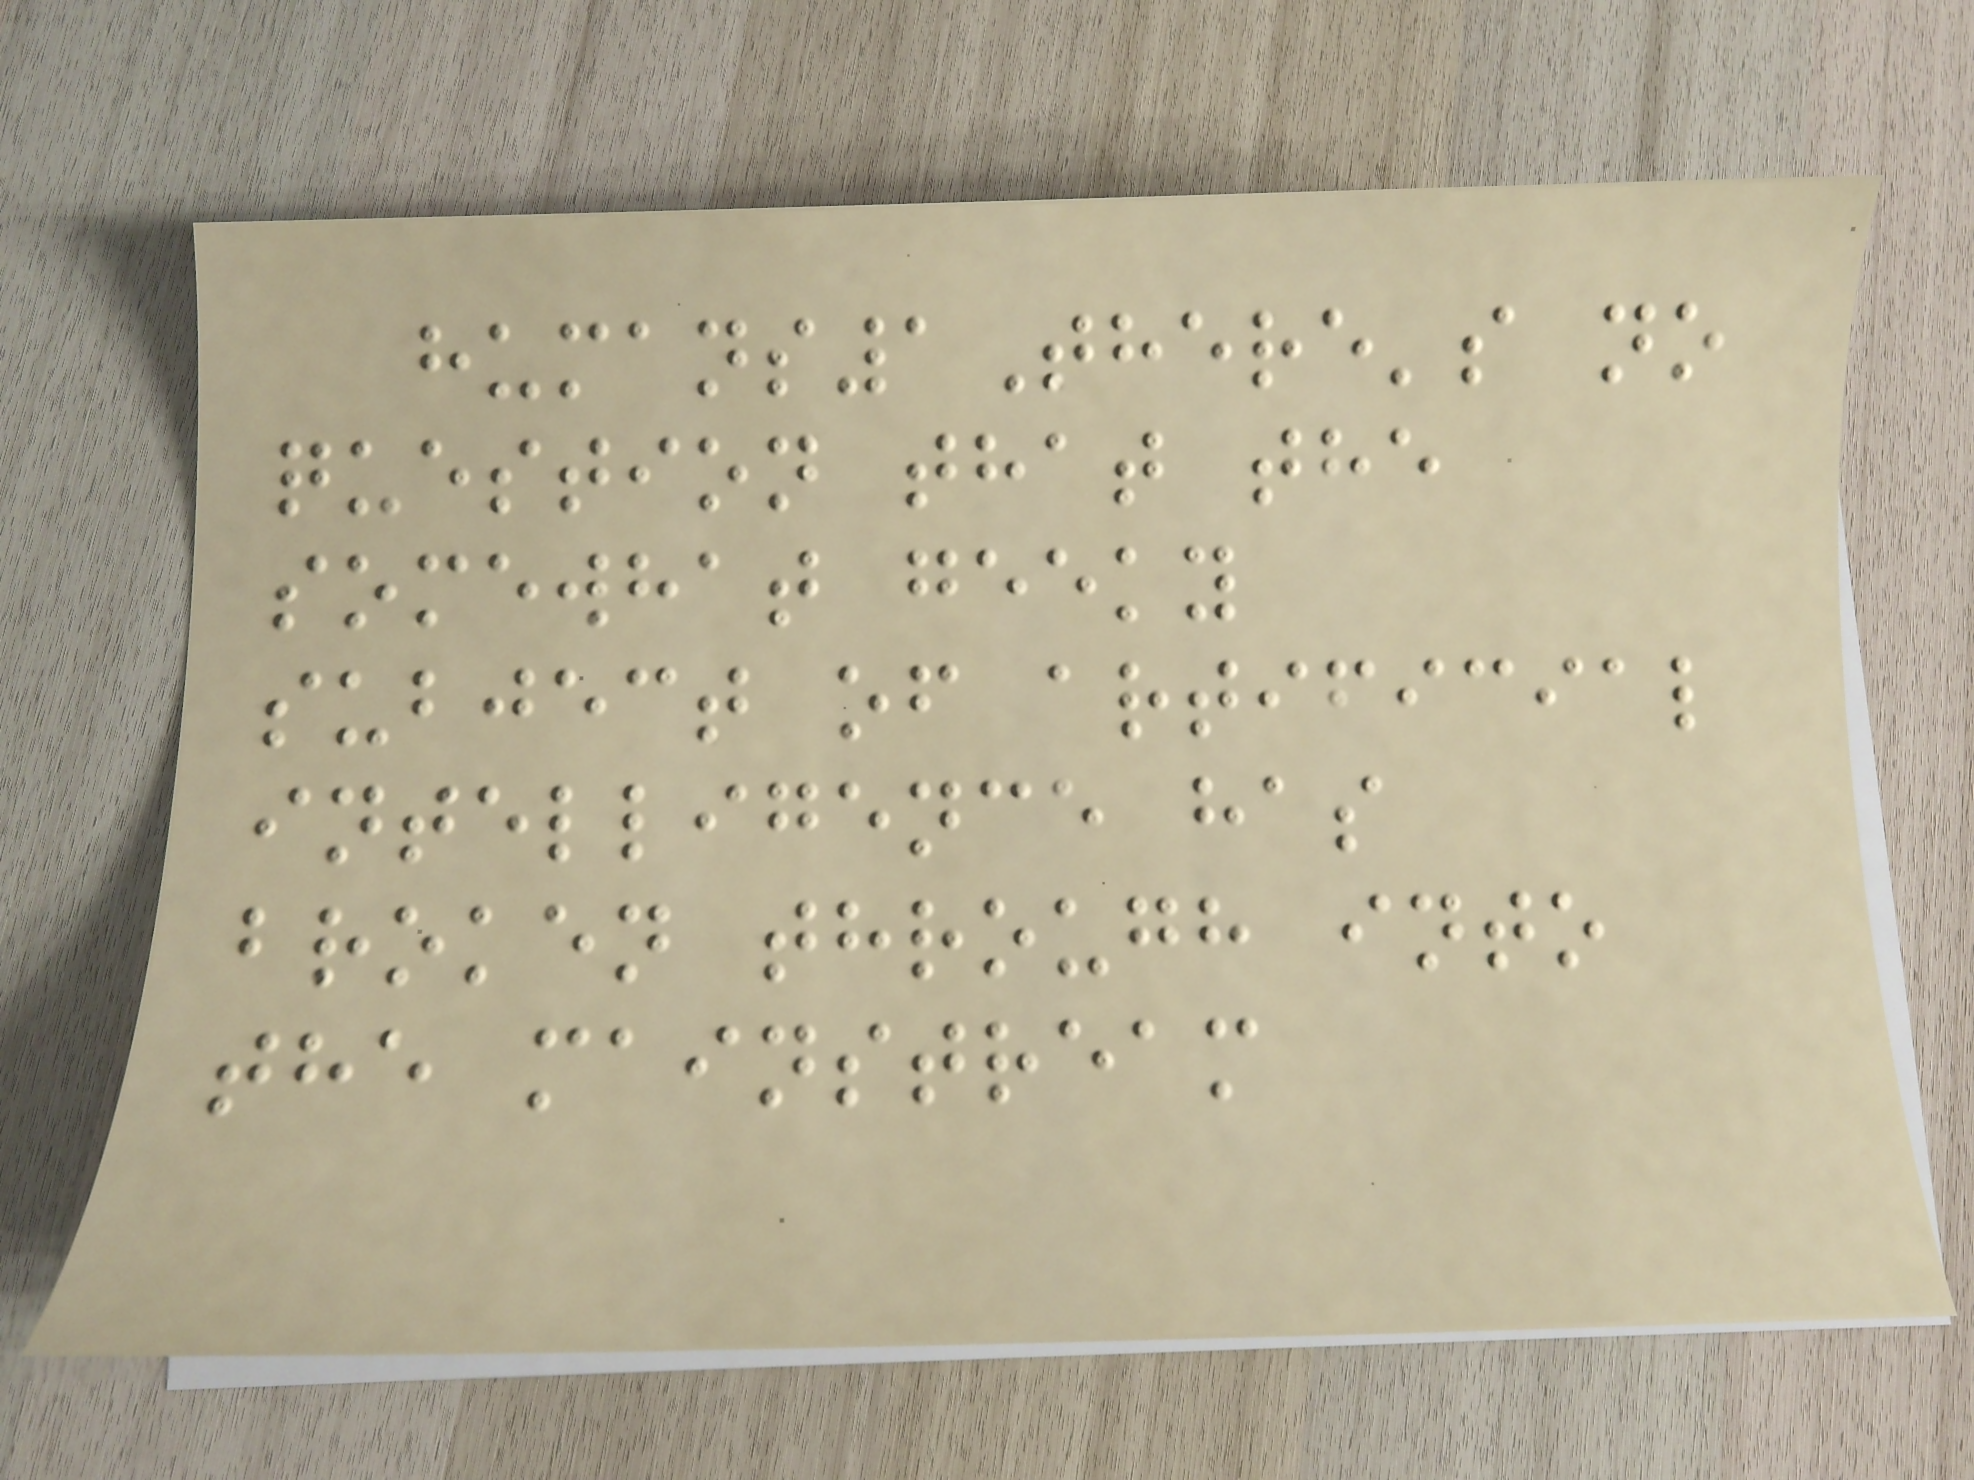humans1There's no
question that the
somewhat geeky
subject of artificial
intelligence has
broken through into
the mainstream
